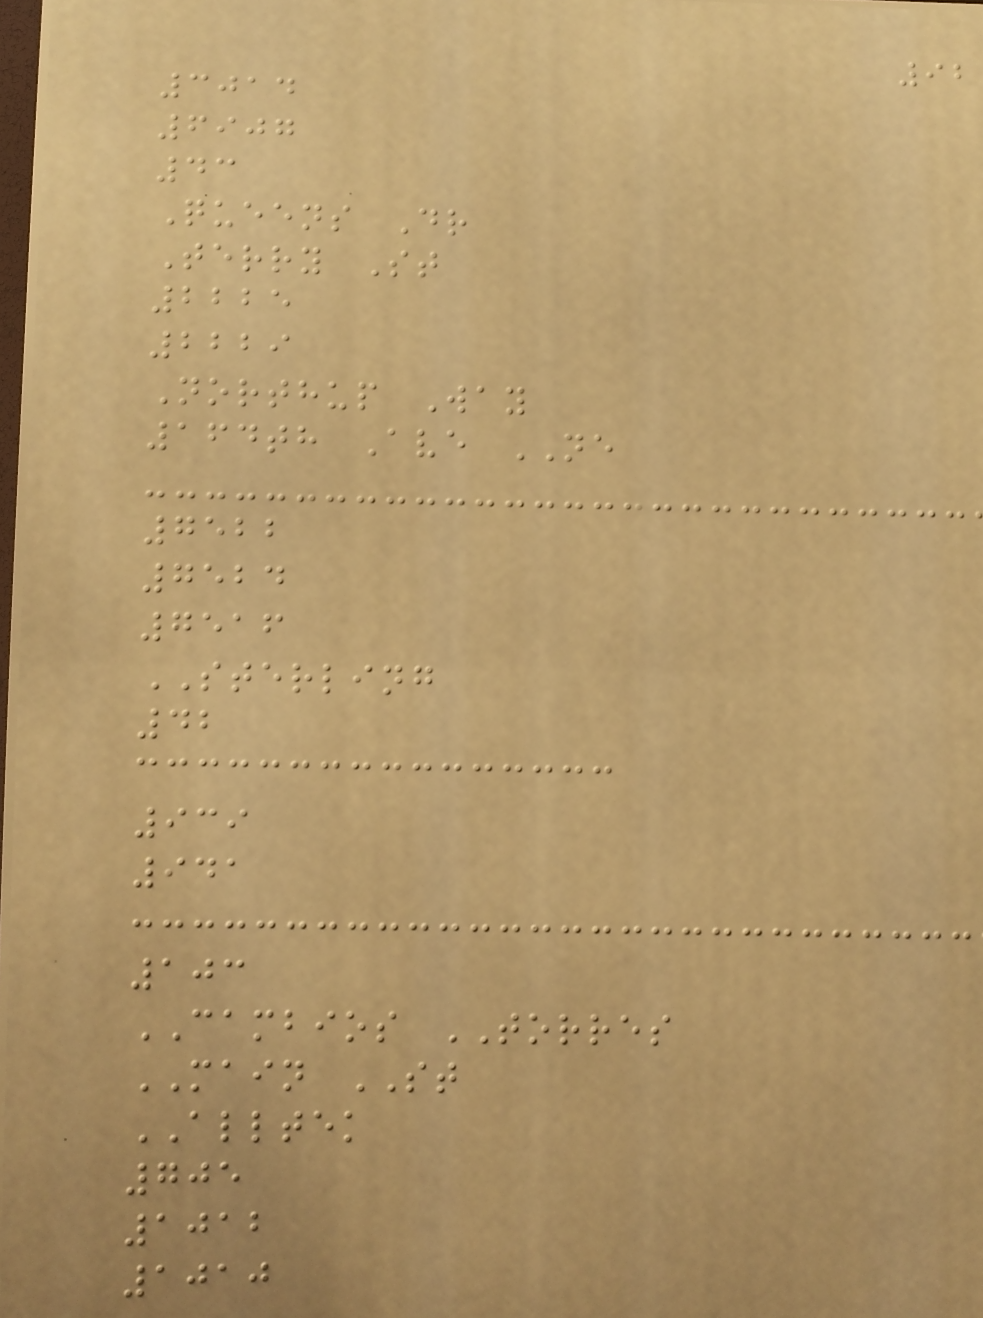92
3014
6907
43
Queens Dr
Terry St
2225
2229
Northup Way
164th Ave NE
7522
7524
7516
STERLING
42
939
941
103
CAMBIOS TORRES
MAIN ST
ALLTEK
705
1012
1010
